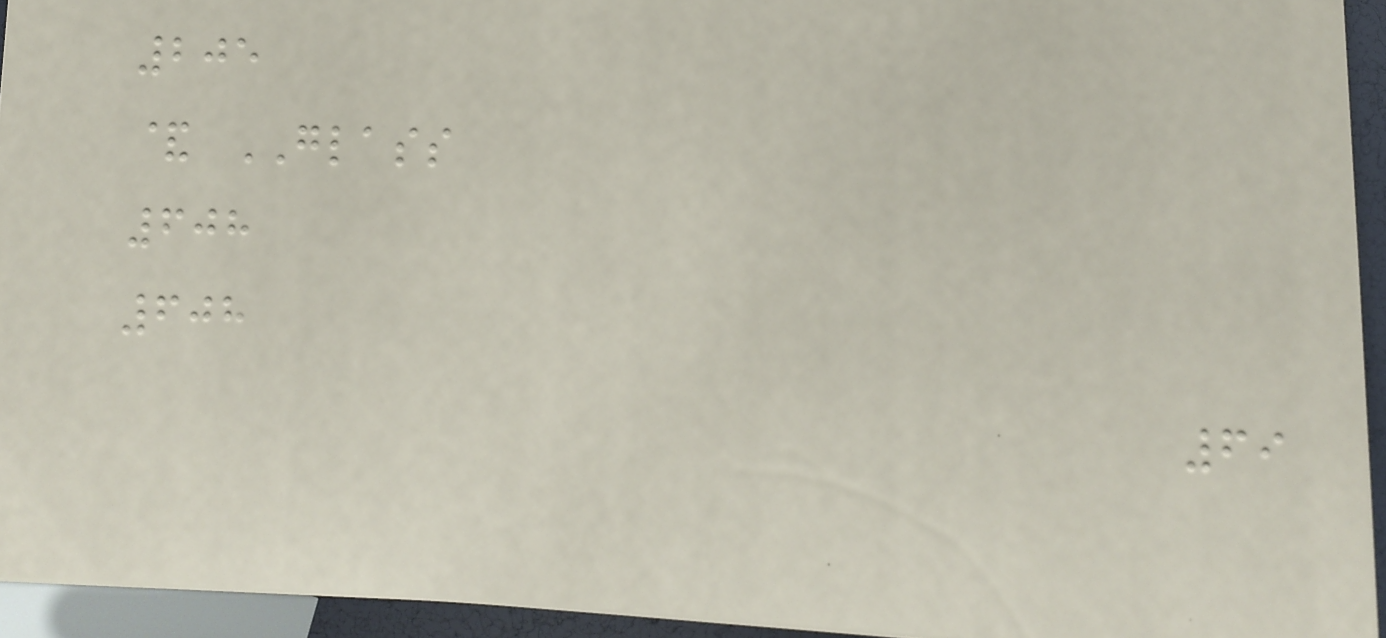205
& GLASS
608
608
69
